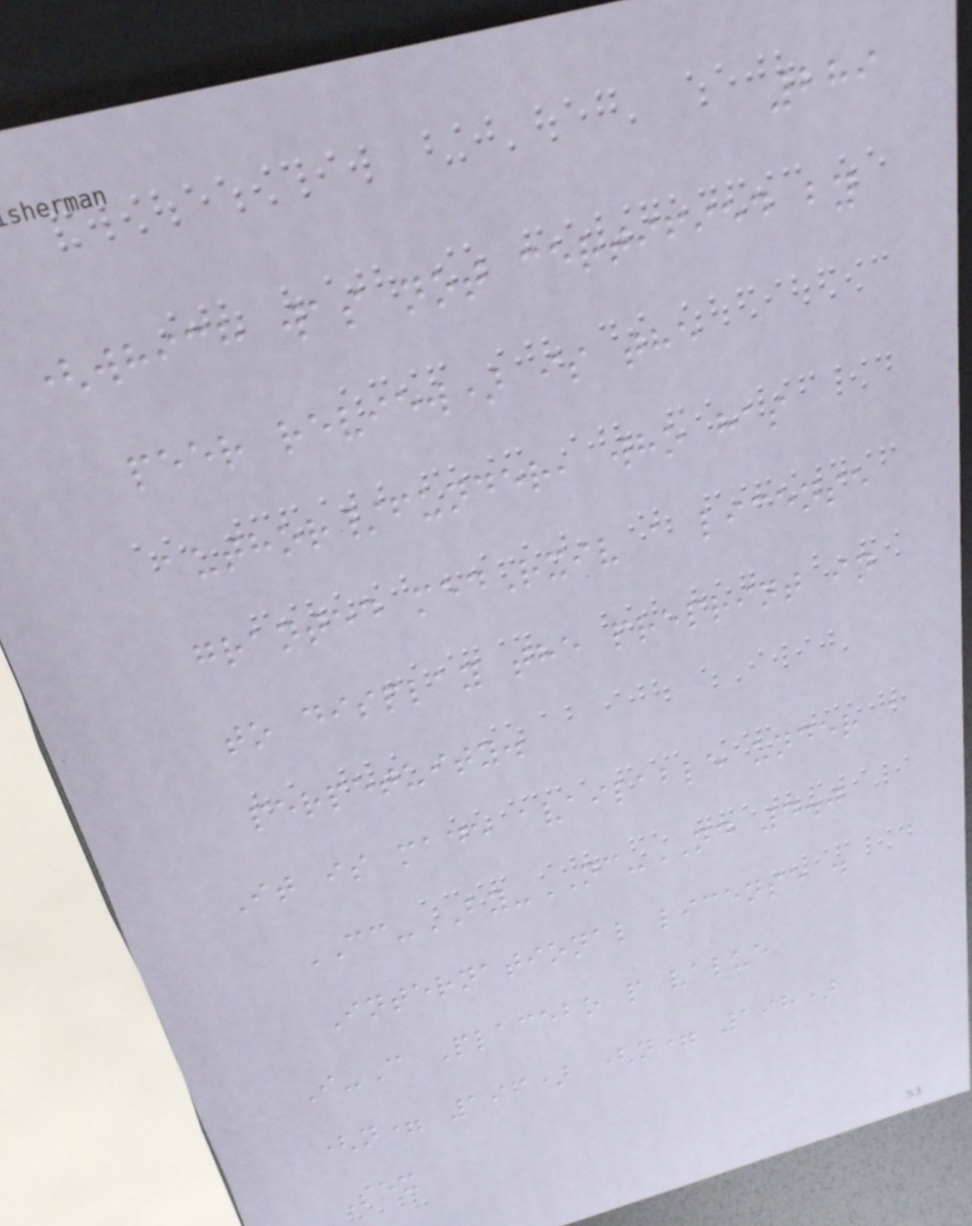289
(which was not certified by
peer review) is the
author/funder, who has
granted medRxiv a license
to display the preprint in
perpetuity.
It is made available under a
CC-BY-NC-ND 4.0
International license .
I-C Placebo p value
(n= 196) (n= 198)
Sex
